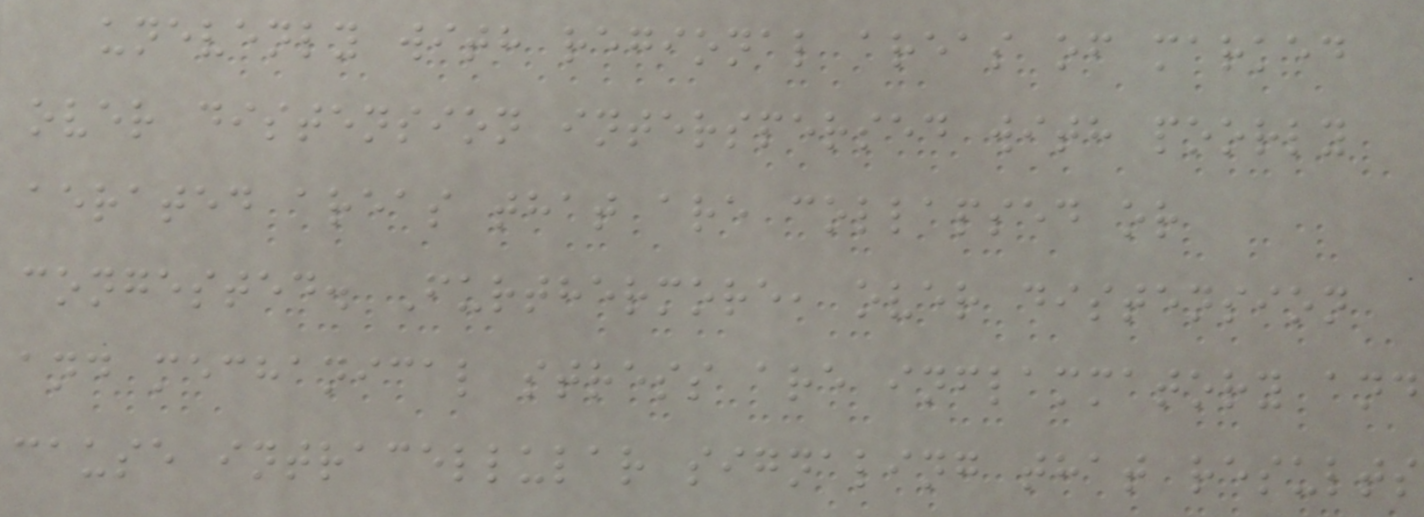unevenly with regional areas of marked
over distension interspersed with poorly
aerated areas that are collapsed or
congested. Furthermore, over distension
and mechanical stress are inflammatory and
cause intracellular signaling that results
